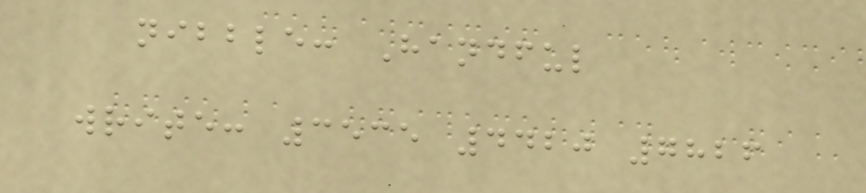nibble: Handful
write: 3535 4420 7826
